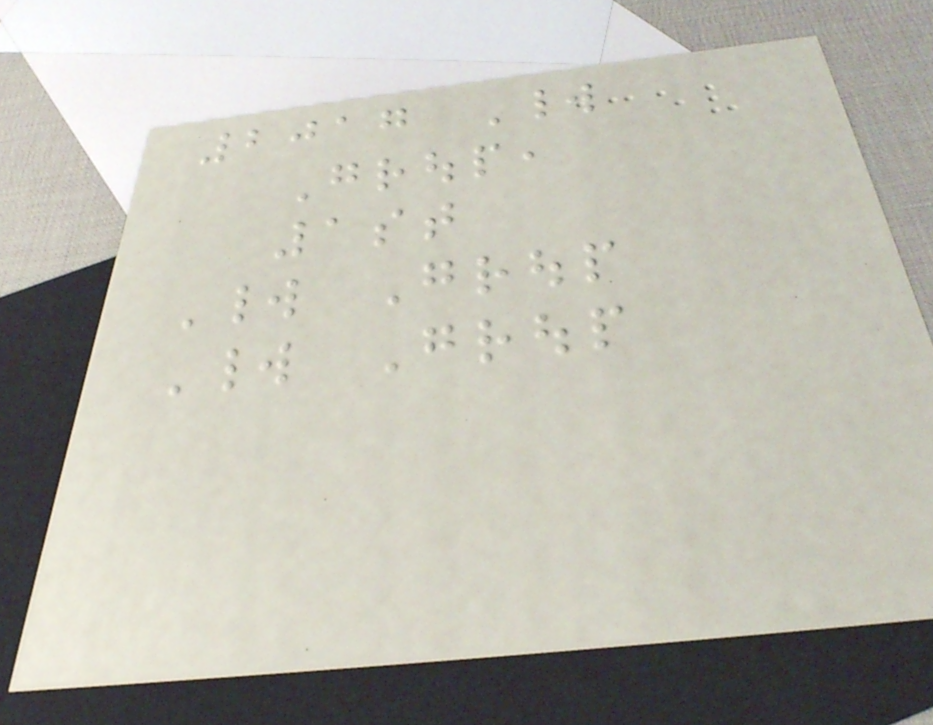2017 World
Group,
1st
World Group
World Group
